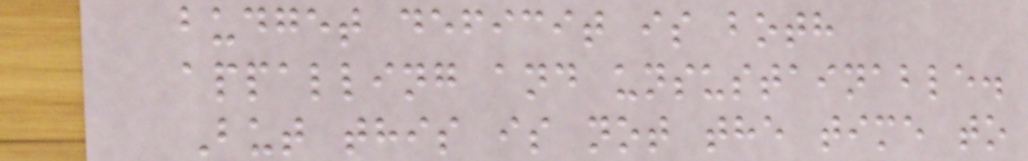budget deficit is both
appalling and unsustainable.
But this is not the time to
